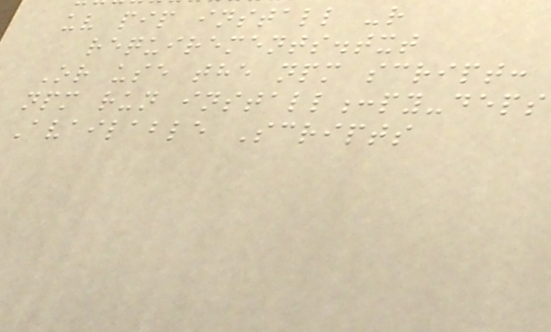uv pip install -r
requirements.txt
Or use the npm script:
npm run install:py-deps
Available Scripts
